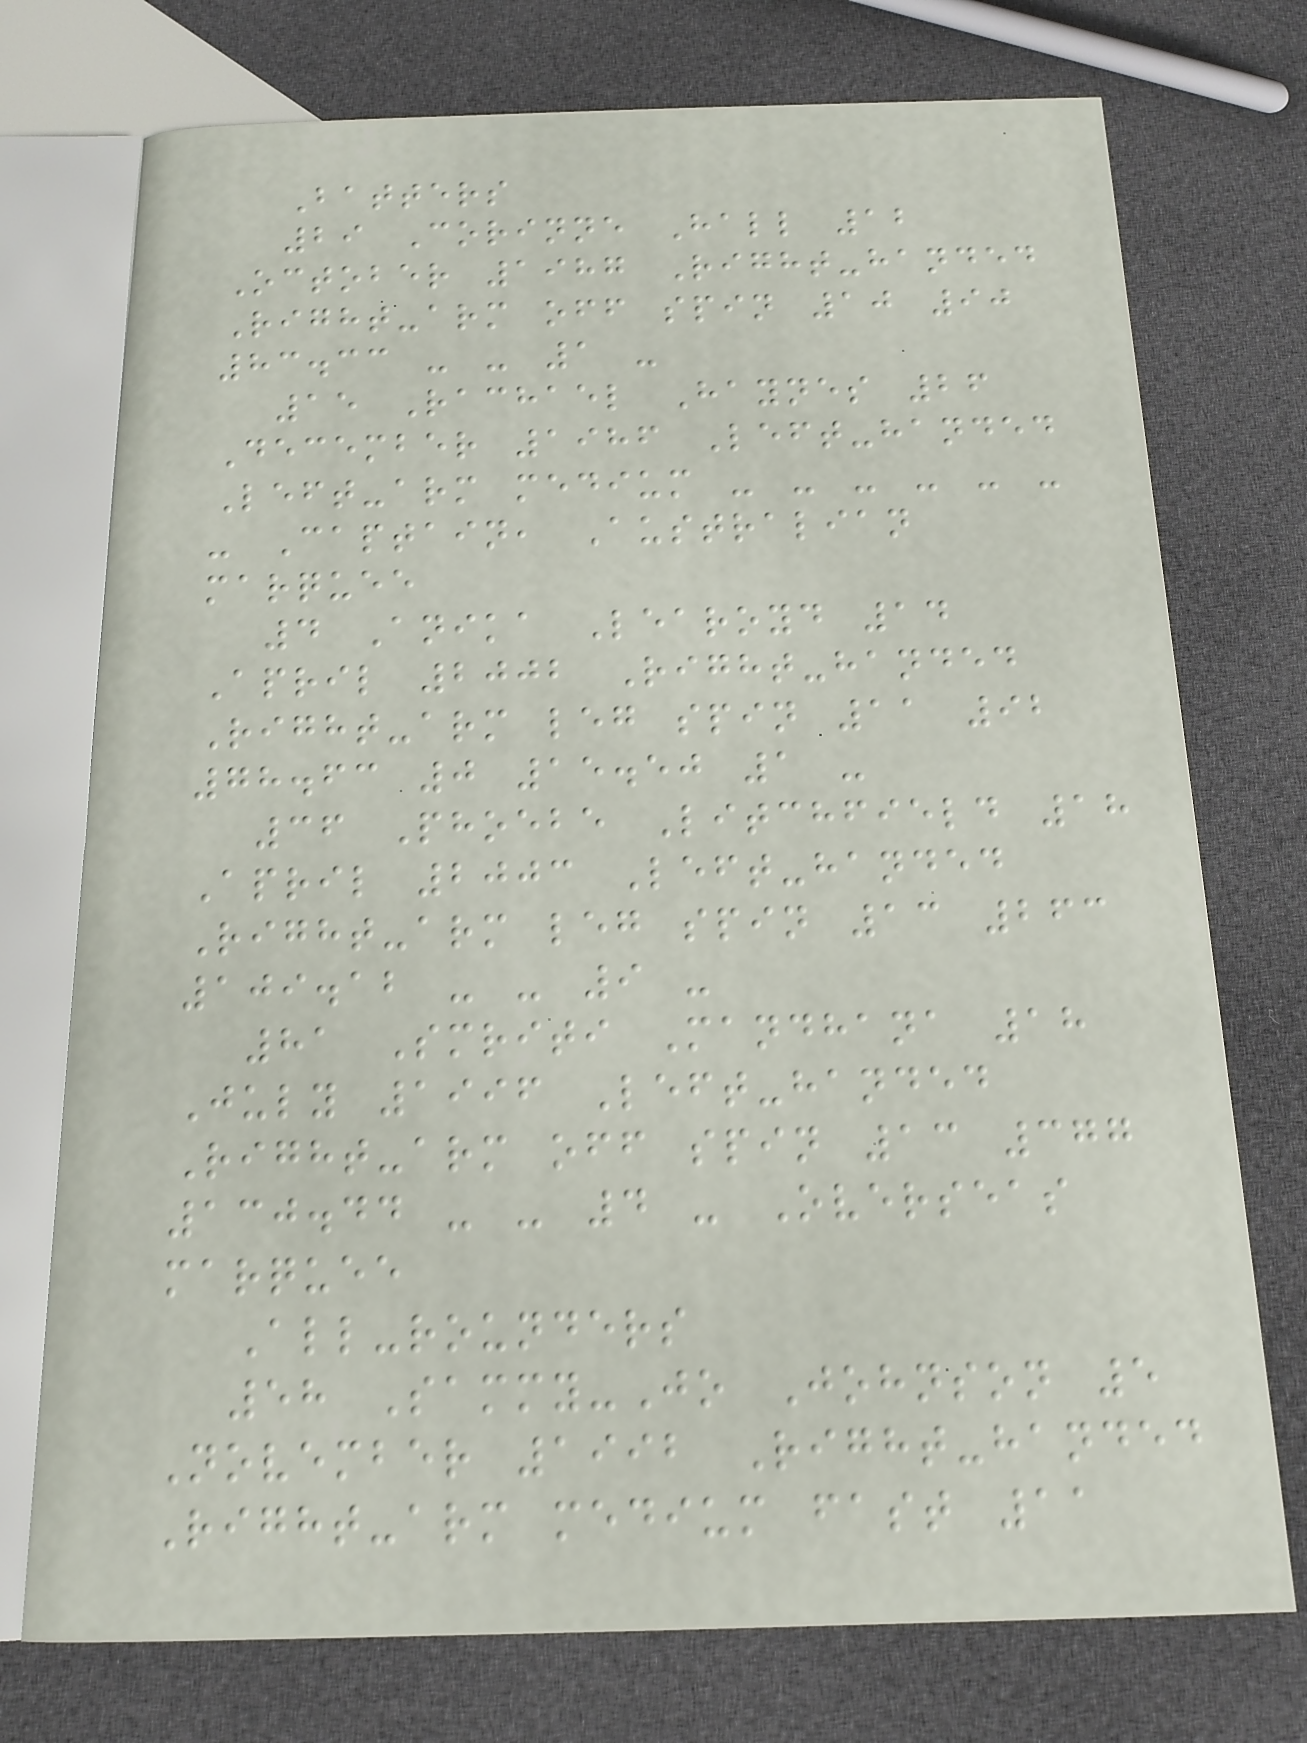Batters
29 Corinne Hall 12
October 1987 Right-handed
Right-arm off spin 10 90
83.33 - - 1 -
15 Rachael Haynes 26
December 1986 Left-handed
Left-arm medium - - - - - -
- Captain, Australian
marquee
4 Anika Learoyd 14
April 2002 Right-handed
Right-arm leg spin 11 92
78.63 0 15.50 1 -
36 Phoebe Litchfield 18
April 2003 Left-handed
Right-arm leg spin 13 263
109.12 - - 9 -
81 Smriti Mandhana 18
July 1996 Left-handed
Right-arm off spin 13 377
130.44 - - 4 - Overseas
marquee
All-rounders
58 Sammy-Jo Johnson 5
November 1992 Right-handed
Right-arm medium fast 11
